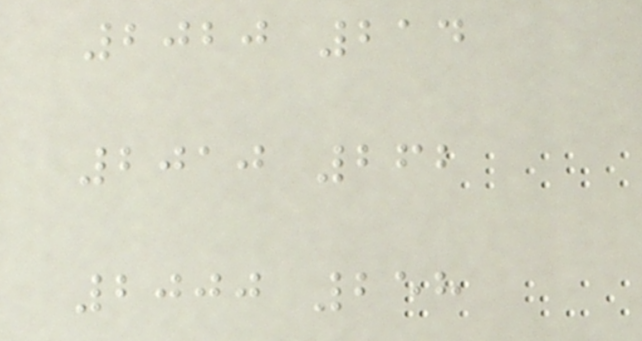2020 214
2010 262
2000 258
